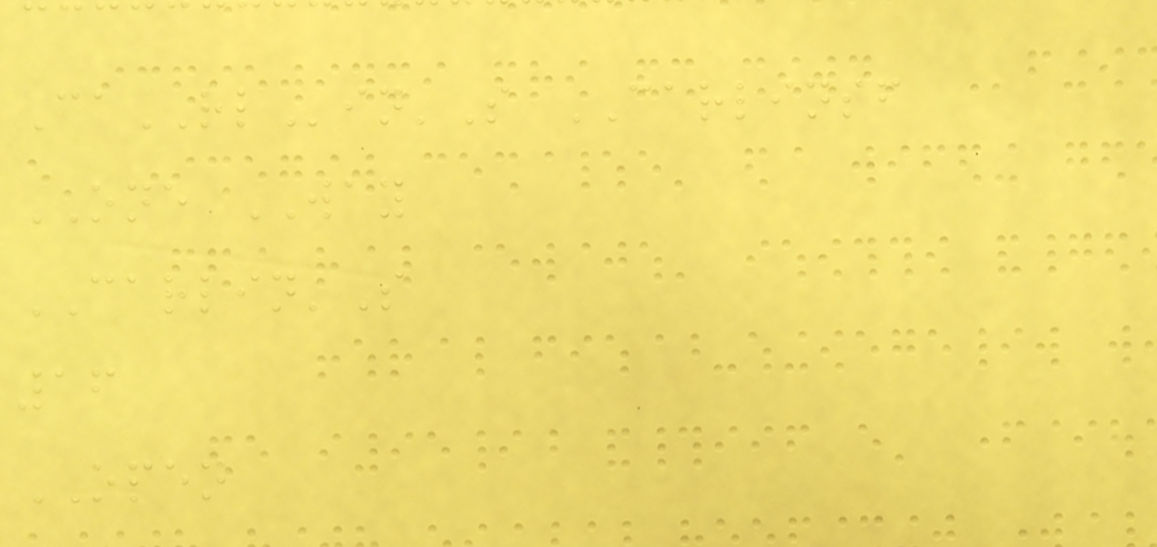CaRLin'S CARLINSF
ONE WAY
CARLIN'S
16
OPEN
